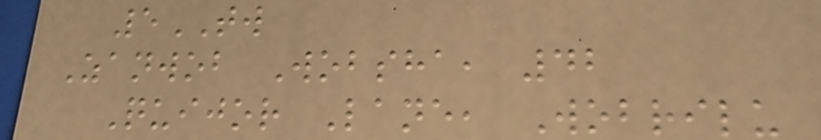5TW
Zanwob Wobsha, 42
Quijor Lane, Wobrilu
